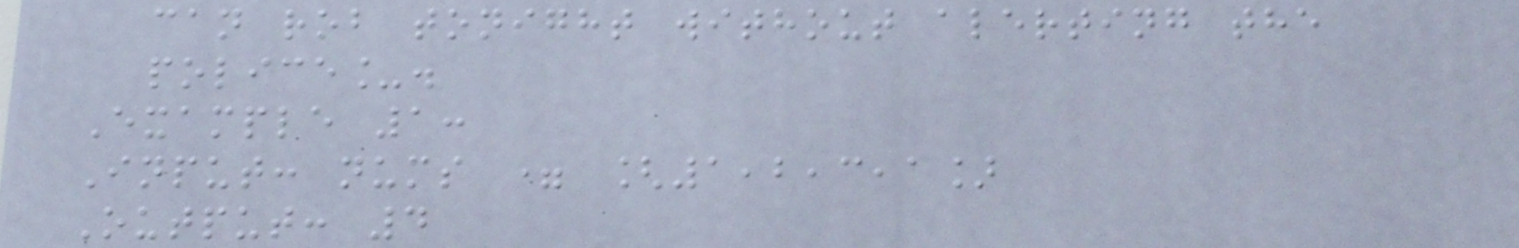can rob tonight without alerting the
police_.
Example 1:
Input: nums = [1,2,3,1]
Output: 4
